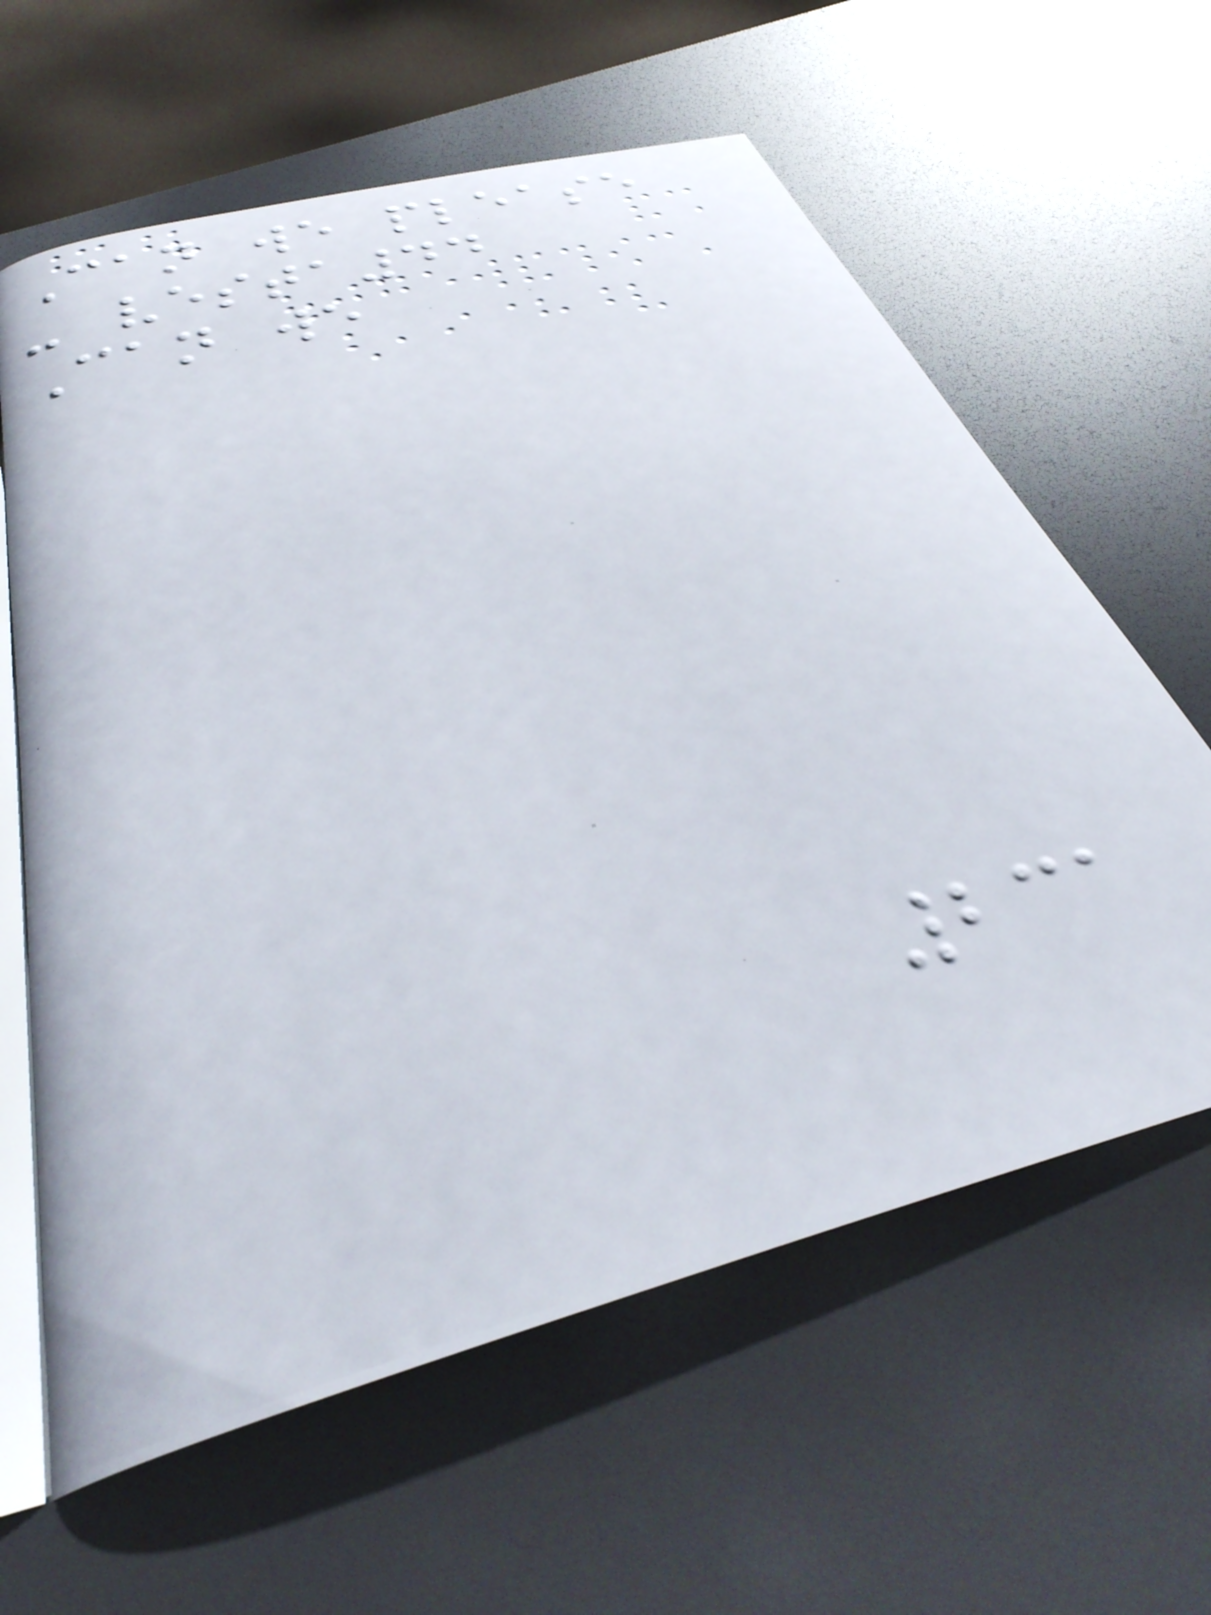Can we please
- vesta44
Can we
231
